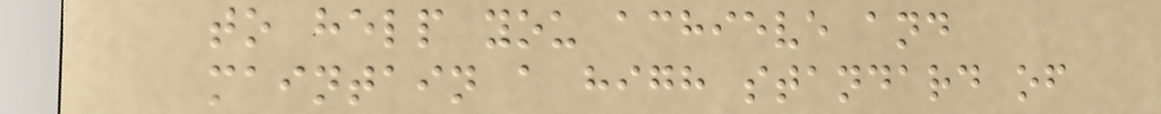to help you achieve and
maintain a high standard of
